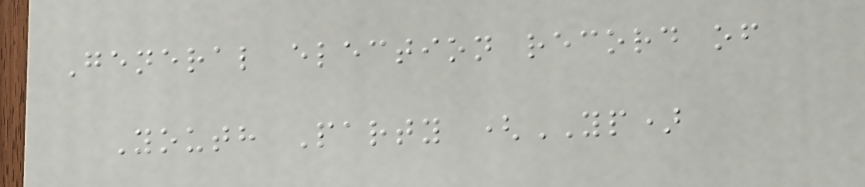General election record of
Youth Party (YP)
